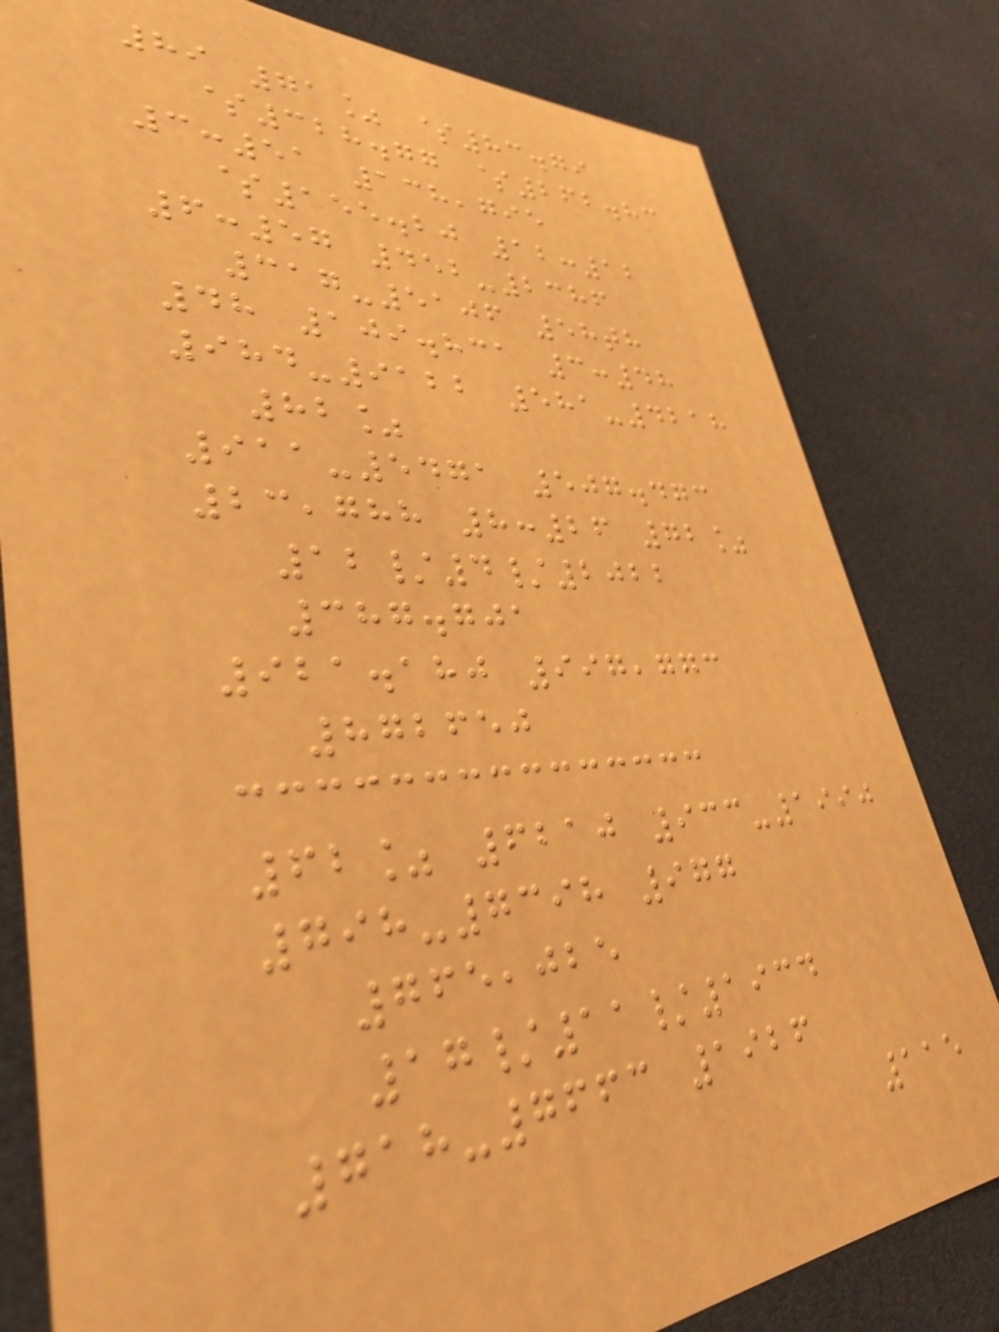89 71% $83.79
$328.77 $262.83
3:51 138,795
$155.20 12:12
6:57 452-2386
317-5106 58th
48 109.831 3:48
984-9122 581-4218
82%
911-5471 507.473
23,788 8:26 72%
12/4/2022
387.701
921.180 997,773
872650
62% 6210 933-1990
798-7398 977
765,025
17/11/1934
718-7663 1926
115
